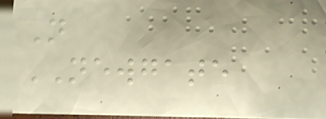N
NEWGATE
